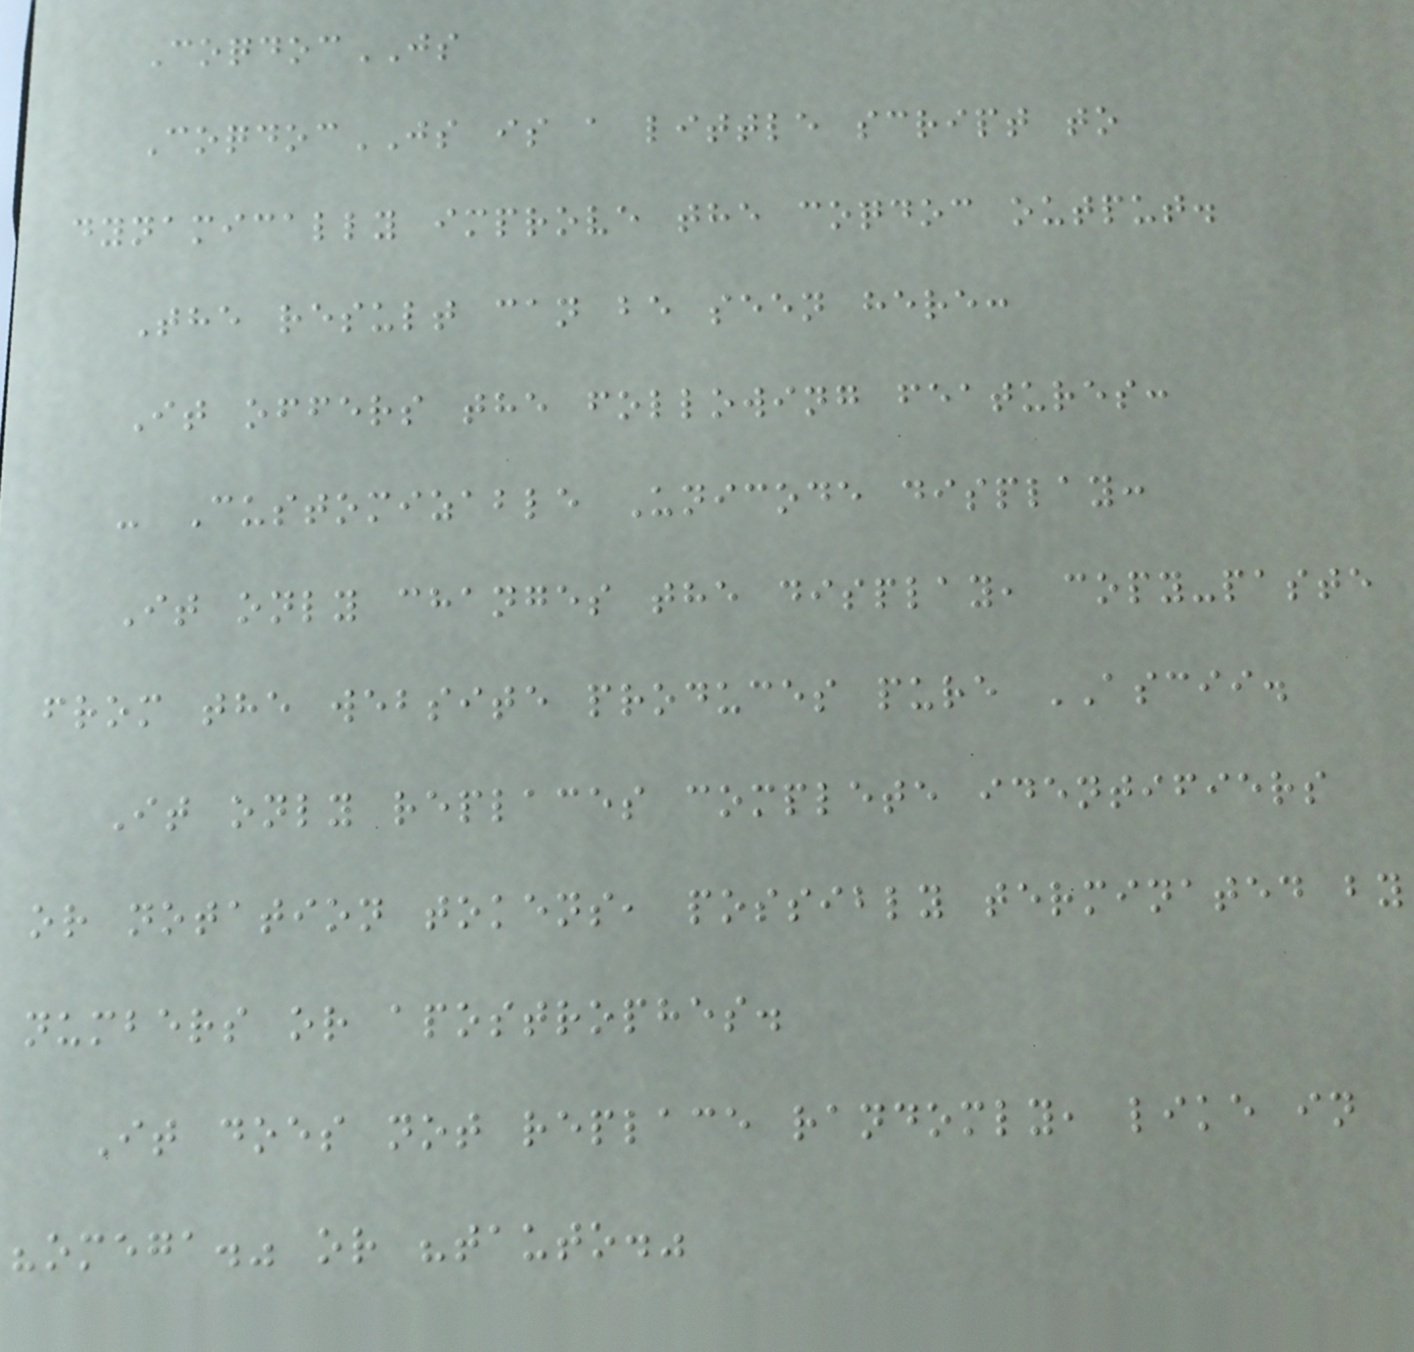CoqdocJS
CoqdocJS is a little script to
dynamically improve the coqdoc output.
The result can be seen here:
It offers the following features:
- Customizable Unicode display:
It only changes the display, copy-paste
from the website produces pure ASCII.
It only replaces complete identifiers
or notation tokens, possibly terminated by
numbers or apostrophes.
It does not replace randomly, like in
"omega." or "tauto."
